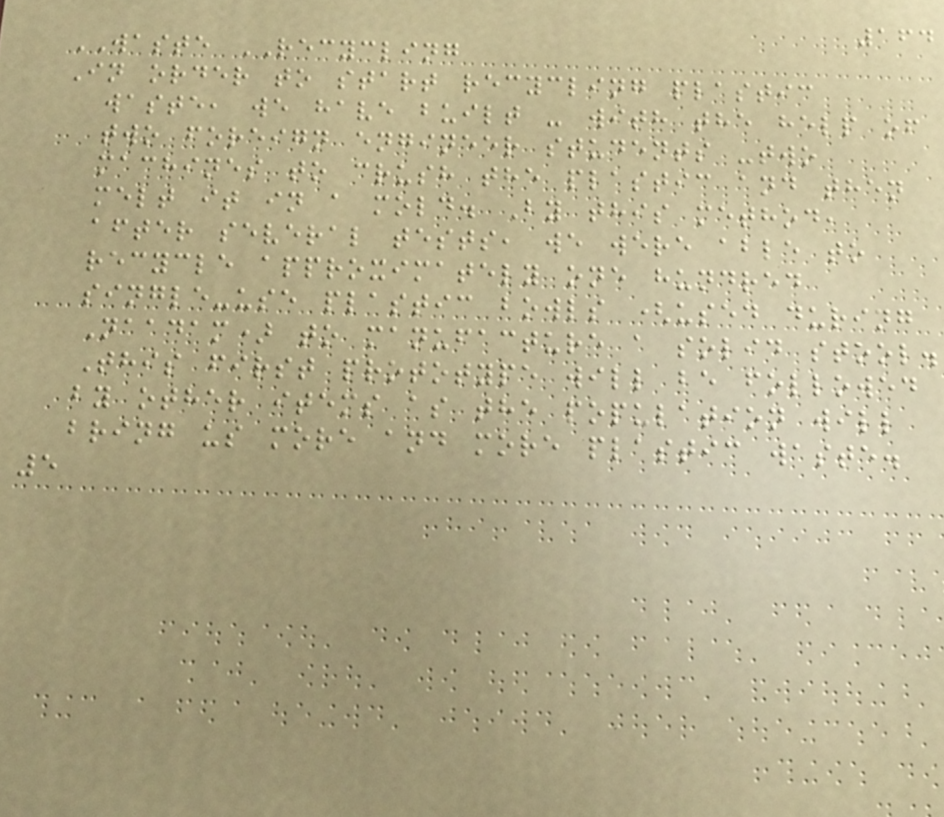164
WASTE RECYCLING
In order to start recycling plastic
waste, we have built - with the help of
two foreign engineer students -two
machines to crush the plastic and then
melt it in a mold. By this method,
after several tests, we were able to
recycle approximately one hundred
single-use plastic bowls (used during
Naadam) to manufacture a solid stool.
This first prototype will be followed
by other items as the population will
bring us more and more plastic waste.
5
